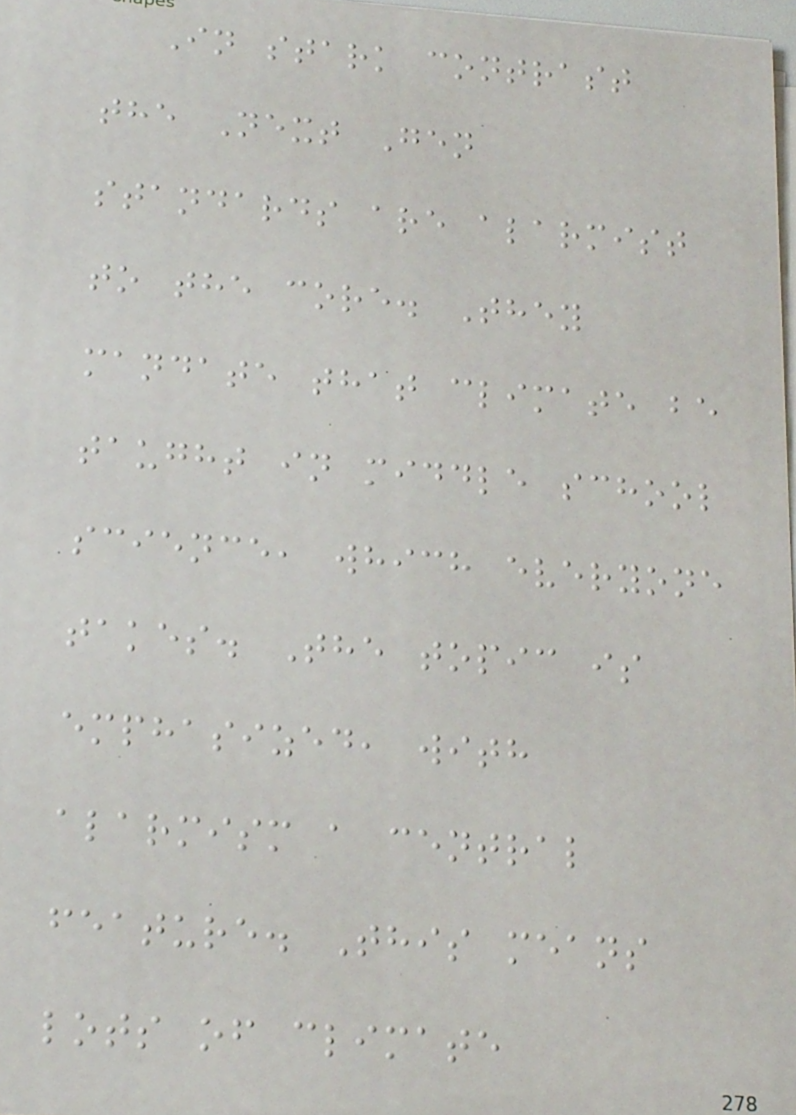In stark contrast
the Next Gen
standards are alarmist
to the core. They
mandate that climate be
taught in middle school
science, which everyone
takes. The topic is
emphasized, with
alarmism a central
feature. This means
lots of climate
